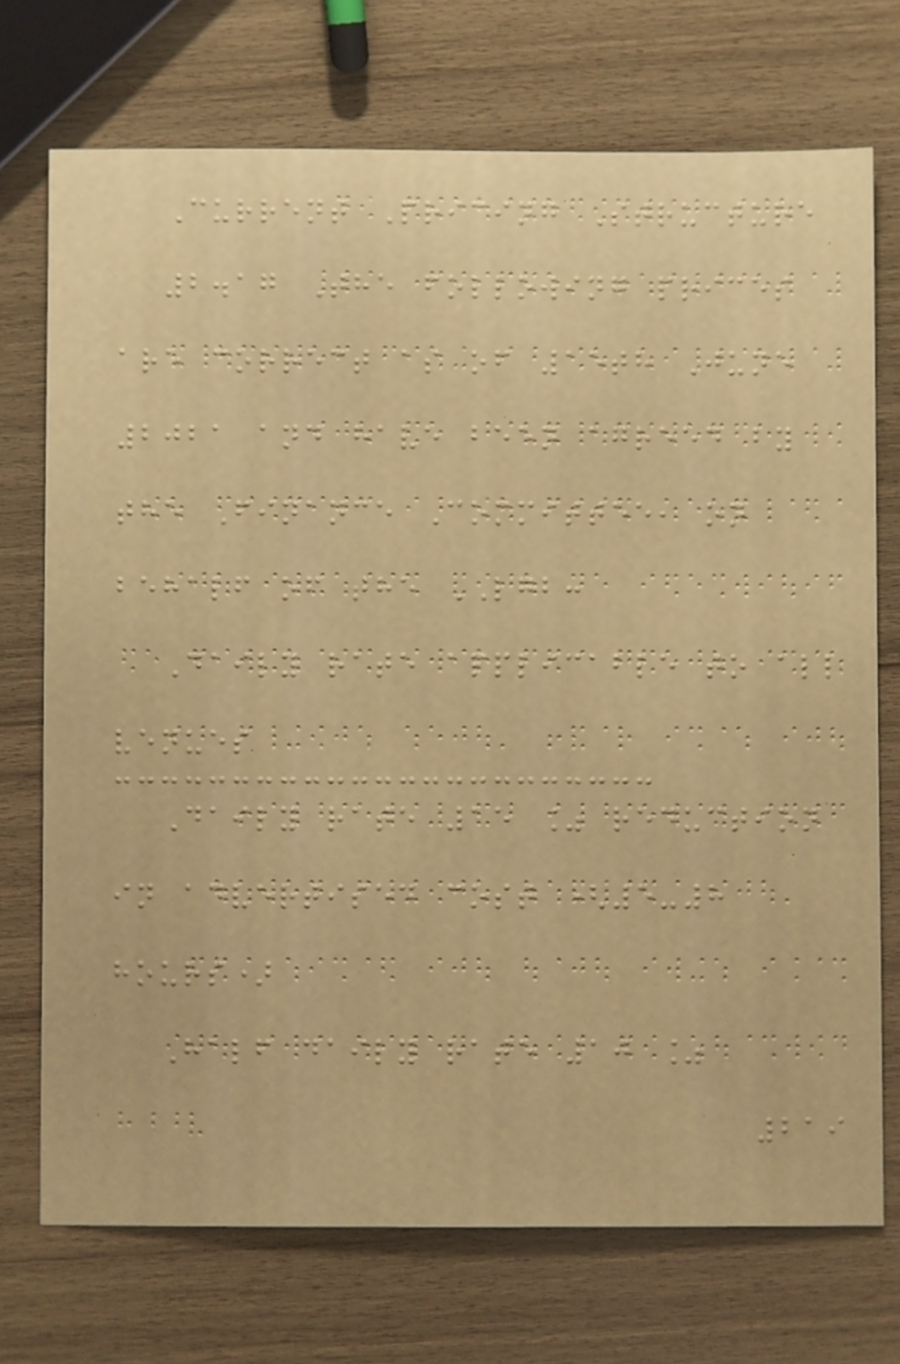Current Pricing Structure
2.17 The following prices
are correct as of 15th June
2021 and have been agreed by
the Finance Committee, on
behalf of the LGB:
Daily rate applicable to all
venues
Daily rate 15 % reduction
in advertised cost (5-8
hours)
Half daily rate 10 %
219
